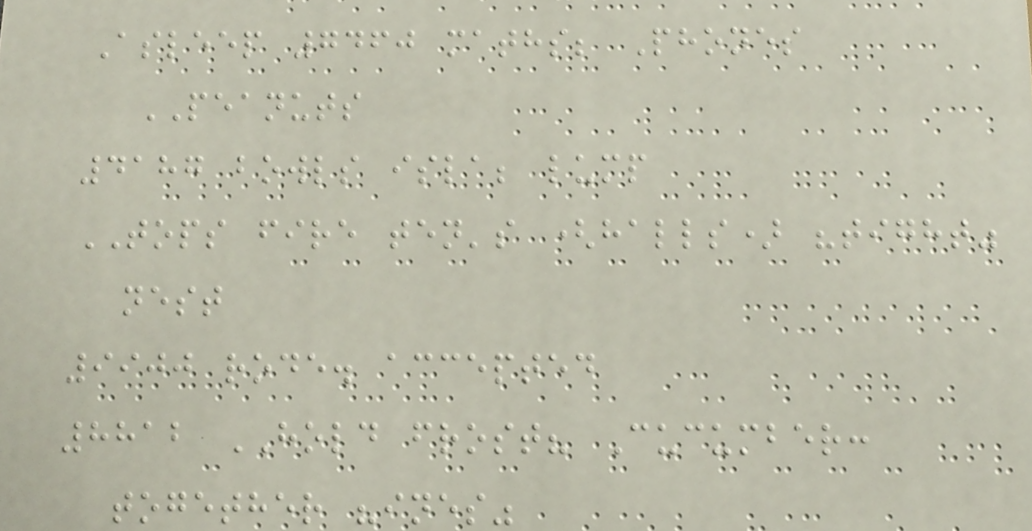Asleep 7460 maths; Phones
PEANUTS
4187 bowls isla; lump
TOPS fire ten's (halls) "tight"
nest
9900 rode. accepted
8812 HOLD frost? Cucumber:
together "ines"
